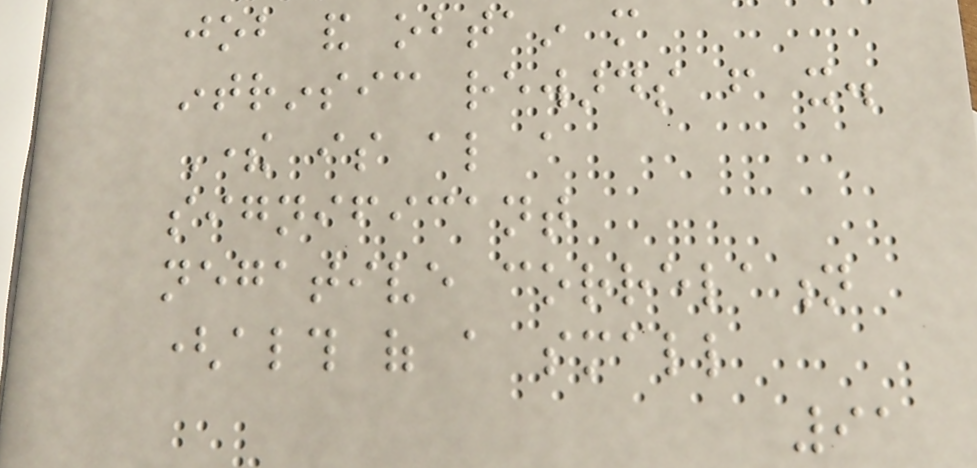job and obtain more
intrinsic rewards from it.
There is also a
significant
negative correlation
(although of a small
91
